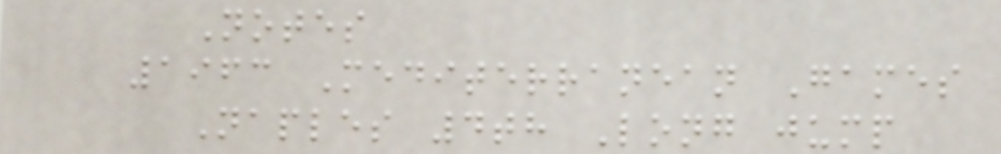Notes
1963 Mediterranean Games
Naples 4th Long jump
